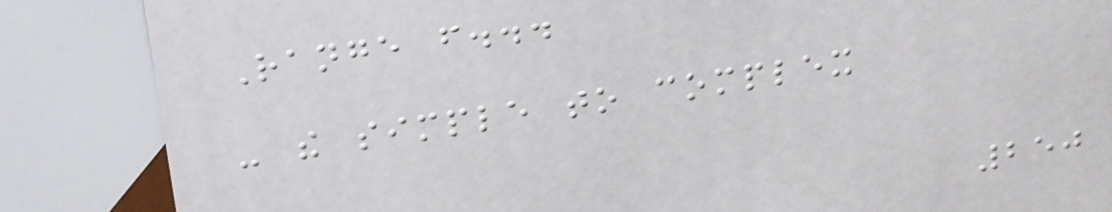Range from...
- the simple to complex
250
